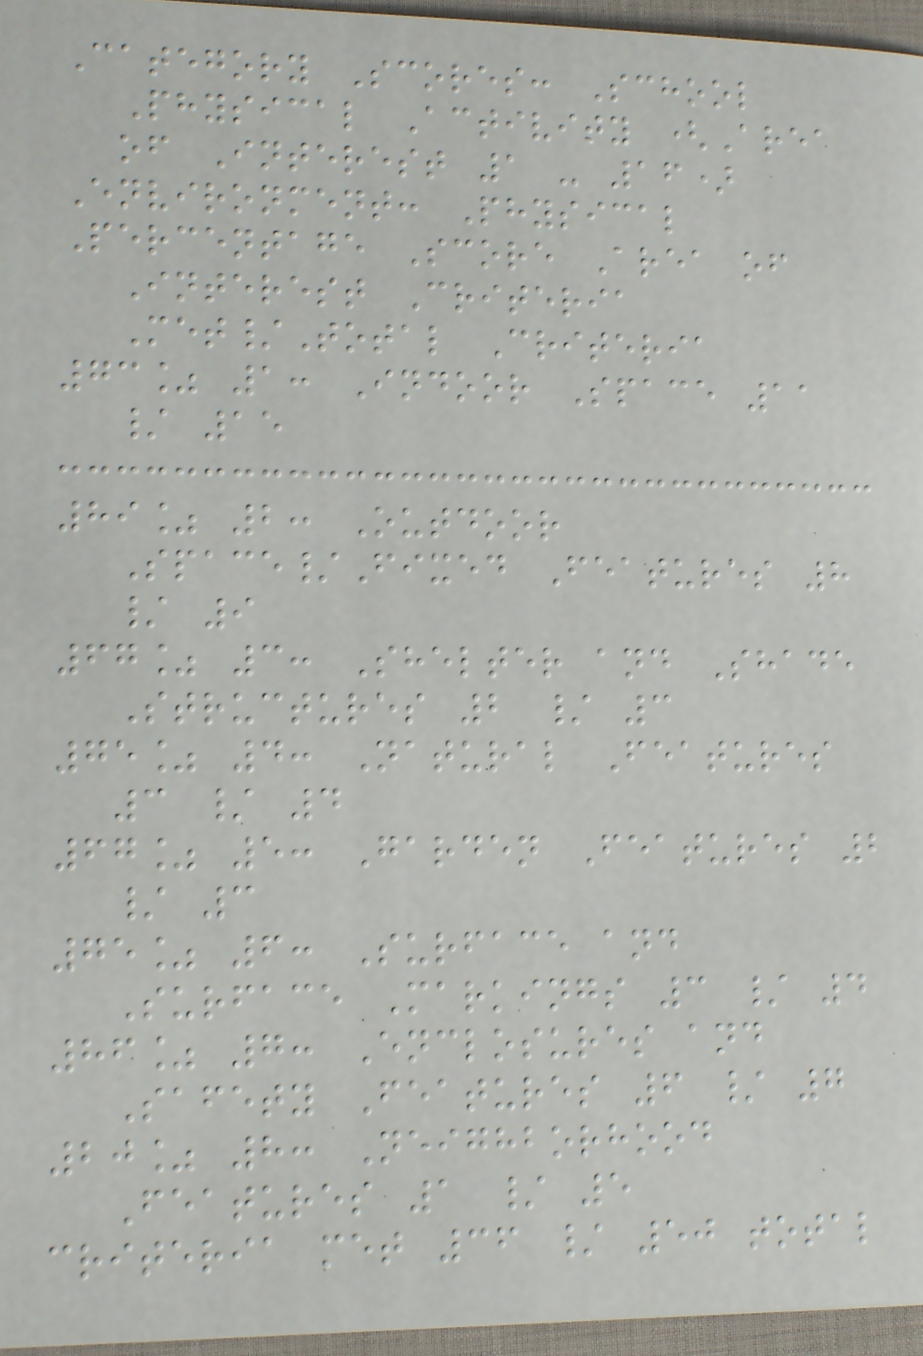Category Scores: School
Physical Activity (Area
of Interest 1 - 16)
Environment: Physical
Percentage Score Area of
Interest Criteria
Met/Total Criteria
73% 1: Indoor Space 11
/ 15
89% 2: Outdoor
Space/Fixed Features 8
/ 9
67% 3: Shelter and Shade
Structures 2 / 3
75% 4: Natural Features
3 / 4
67% 5: Garden Features 2
/ 3
75% 6: Surface and
Surface Markings 3 / 4
86% 7: Enclosures and
Safety Features 6 / 7
20% 8: Neighborhood
Features 1 / 5
criteria met 36 / 50 total
